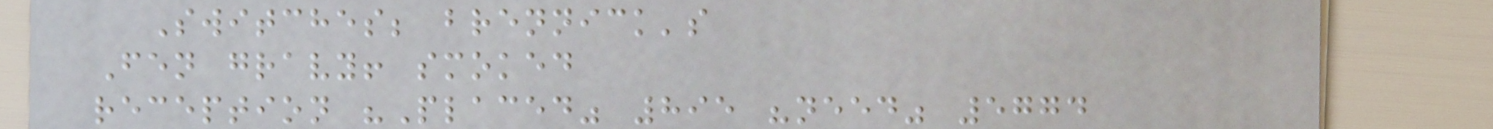Switches; brennick's
Fen gravy! smoked
reception "Placed" 895 "need" 5774
